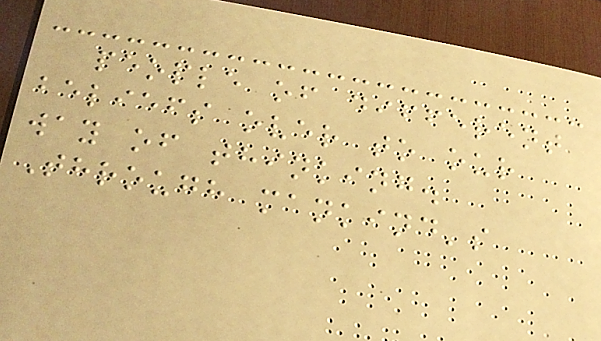people of different
beliefs over to our
way of thinking.
Through mankind's
